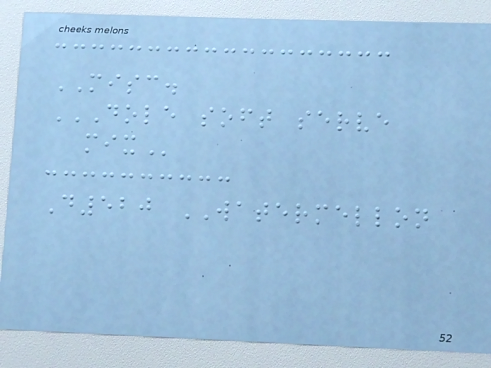MISC.
DOLE SOFT SERVE
MIX
D520 WATERMELLON
